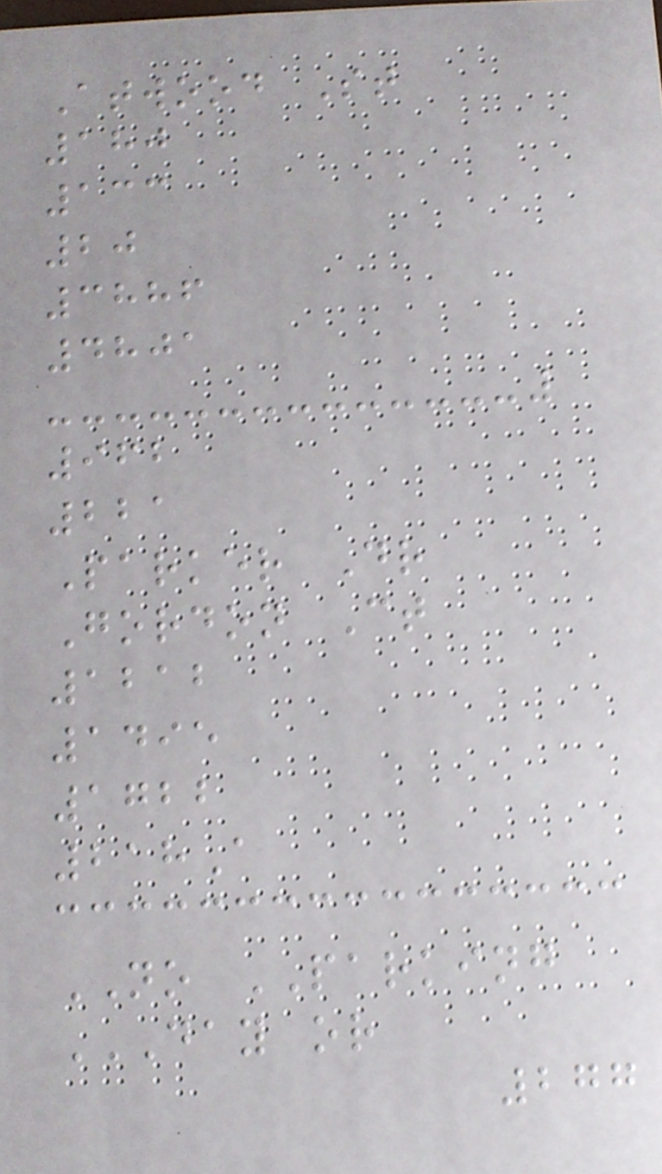Atwood St
180
133
20
3886
4801
962
221
Parker Dr
Gordon Ct
1212
1495
1722
218A
NO PARKING
DAY OR
277
